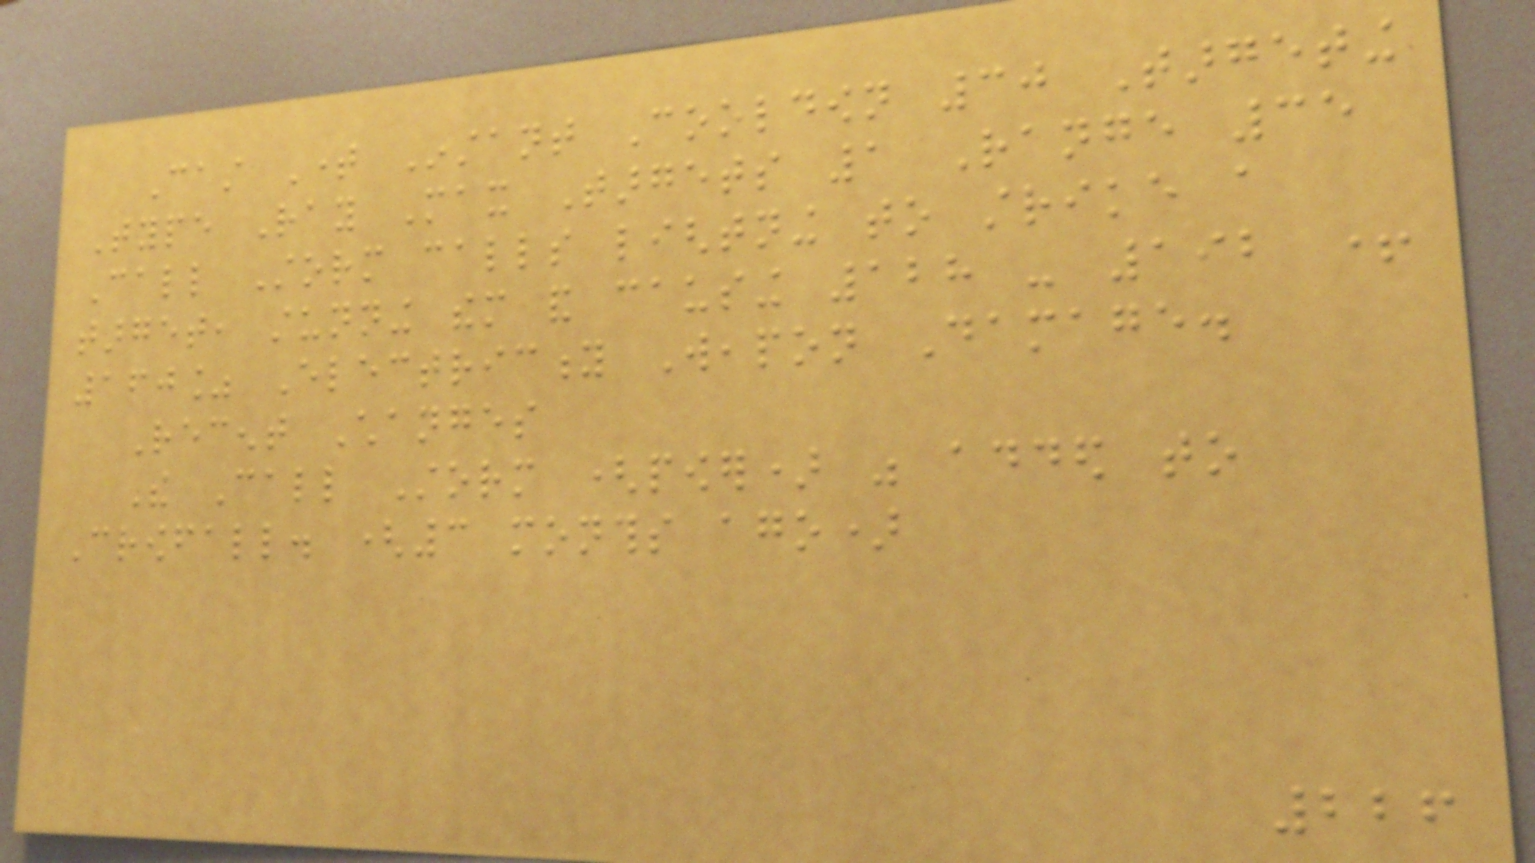Cast Time Instant Cooldown 30 Targeting
Type Ray Max Targets 1 Range 35
Call Storm calls lightning to strike a
target, stunning them and causing 128 - 192 +
160% Electricity Weapon Damage.
Recent Changes
The Call Storm (power) was added to
Crowfall. (3 months ago)
226
